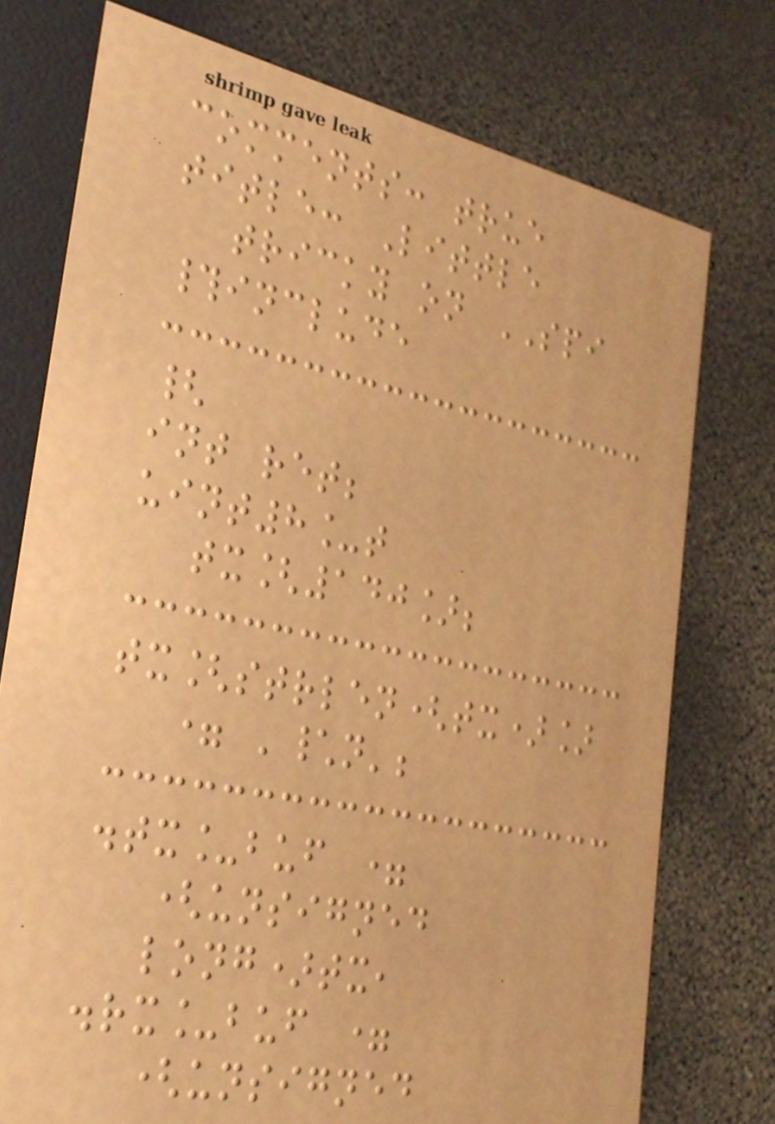comments: true
title: Little
tricky on SPI
#include
{
int ret;
uint8_t
tx[140];
tx[strlen(tx)]
= '\n';
.tx_buf =
(unsigned
long)tx,
.rx_buf =
(unsigned
